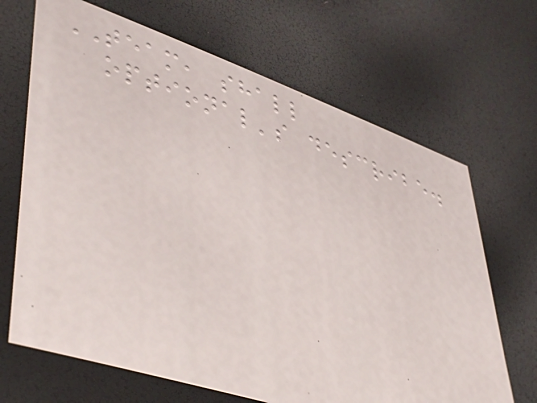TEAM, shall
optional's describe.
